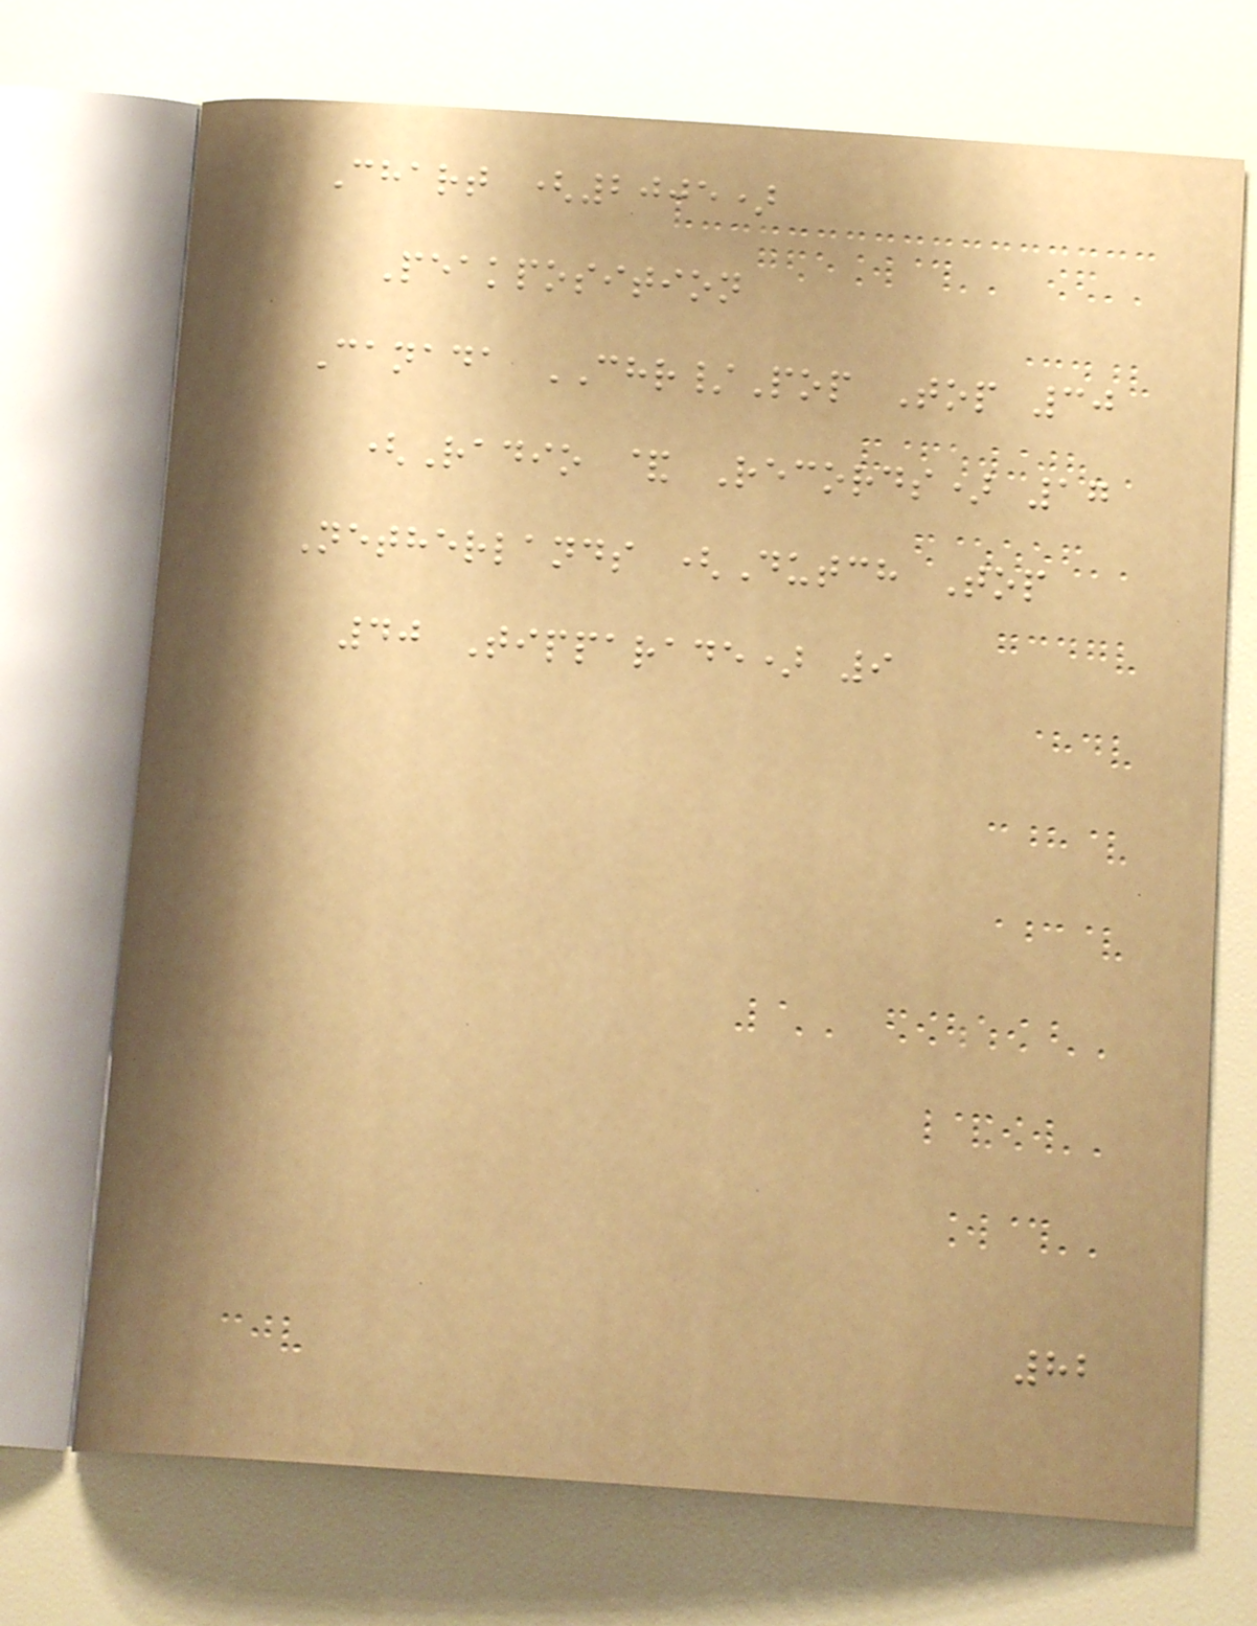Chart (2005)
Peakposition
Canada CHR/Pop Top 30
(Radio & Records) 17
Netherlands (Dutch Top
40 Tipparade) 9
82
